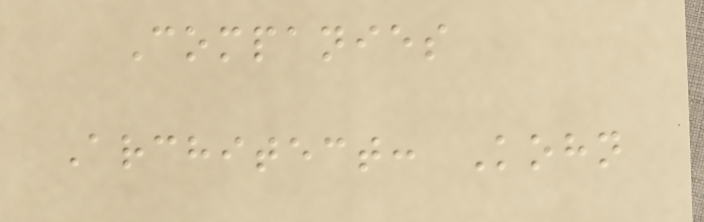Companies
Architect: Kohn
